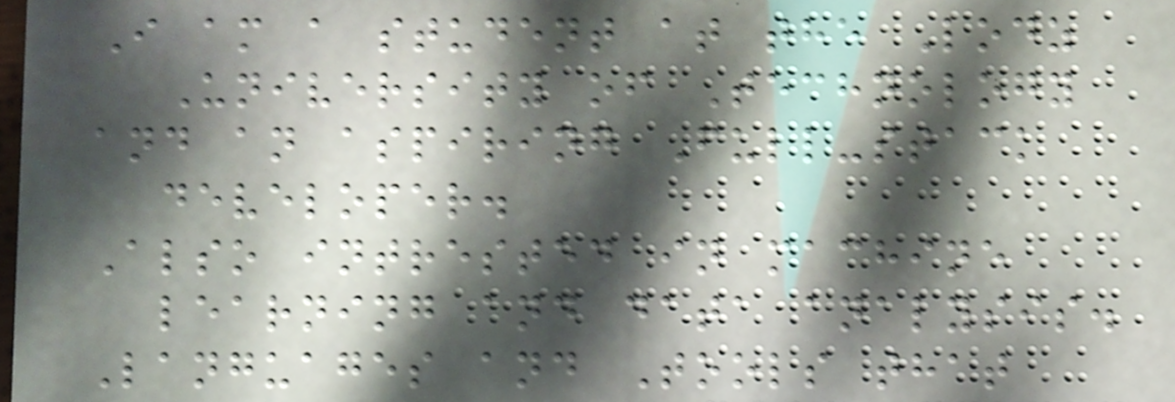I am a student at the Lodz
University of Technology
and an aspiring Full-stack
developer.
Also intrested in machine
learning and data analysis.
Languages and Tools that
